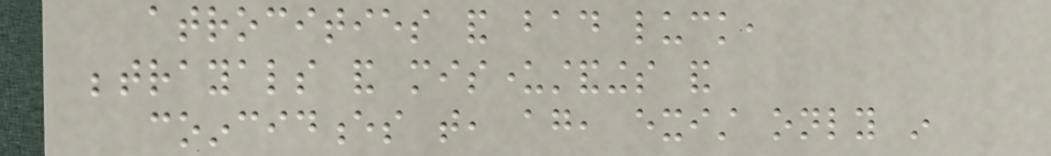atrocities and bad luck,
betrayals and misunderstandings and
coincidences that, again, exist only in
